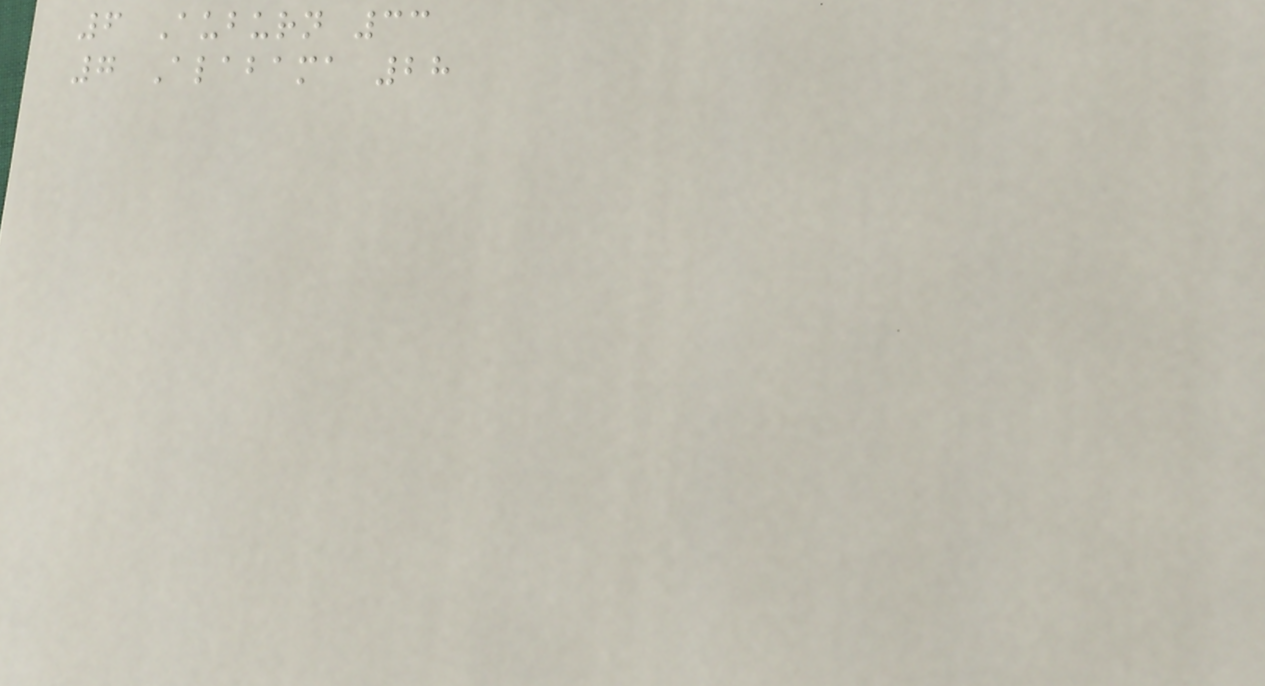6 Auburn 33
7 Alabama 28
